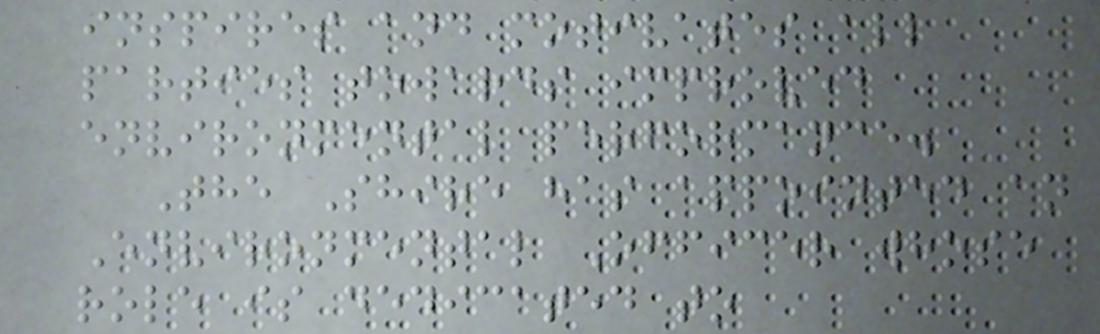inspires and motivates all
parties towards improved
environmental performance.
The Shire has appointed an
Environmental Officer whose
role is dedicated to
